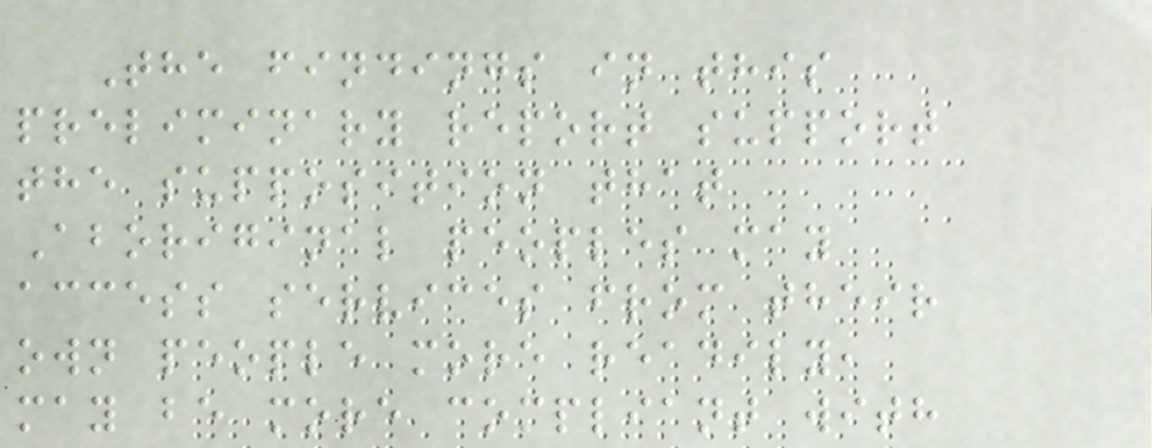The findings in this
preliminary report support
the supposition that
Aboriginal peoples may
access services from their
own people more readily,
may be more compliant with
